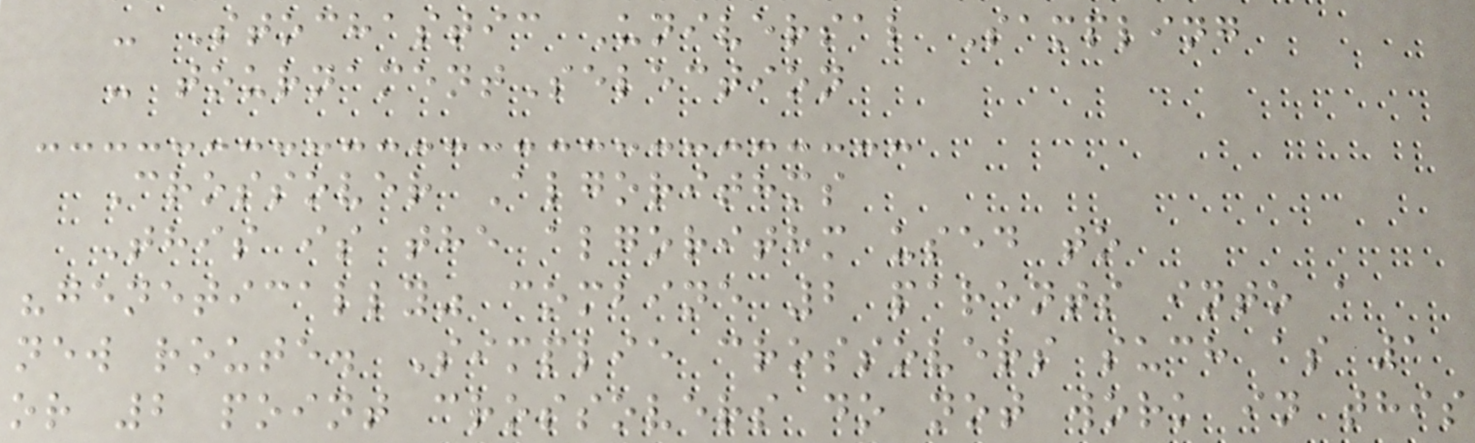- Stochastic Universal Sampling
- tournamentSelection
Crossover Algorithms
This is the algorithm used to
"genetically" combine 2 parents into a
new route. Simplie crossovers such as 1
or 2 point crossovers do not work in this
